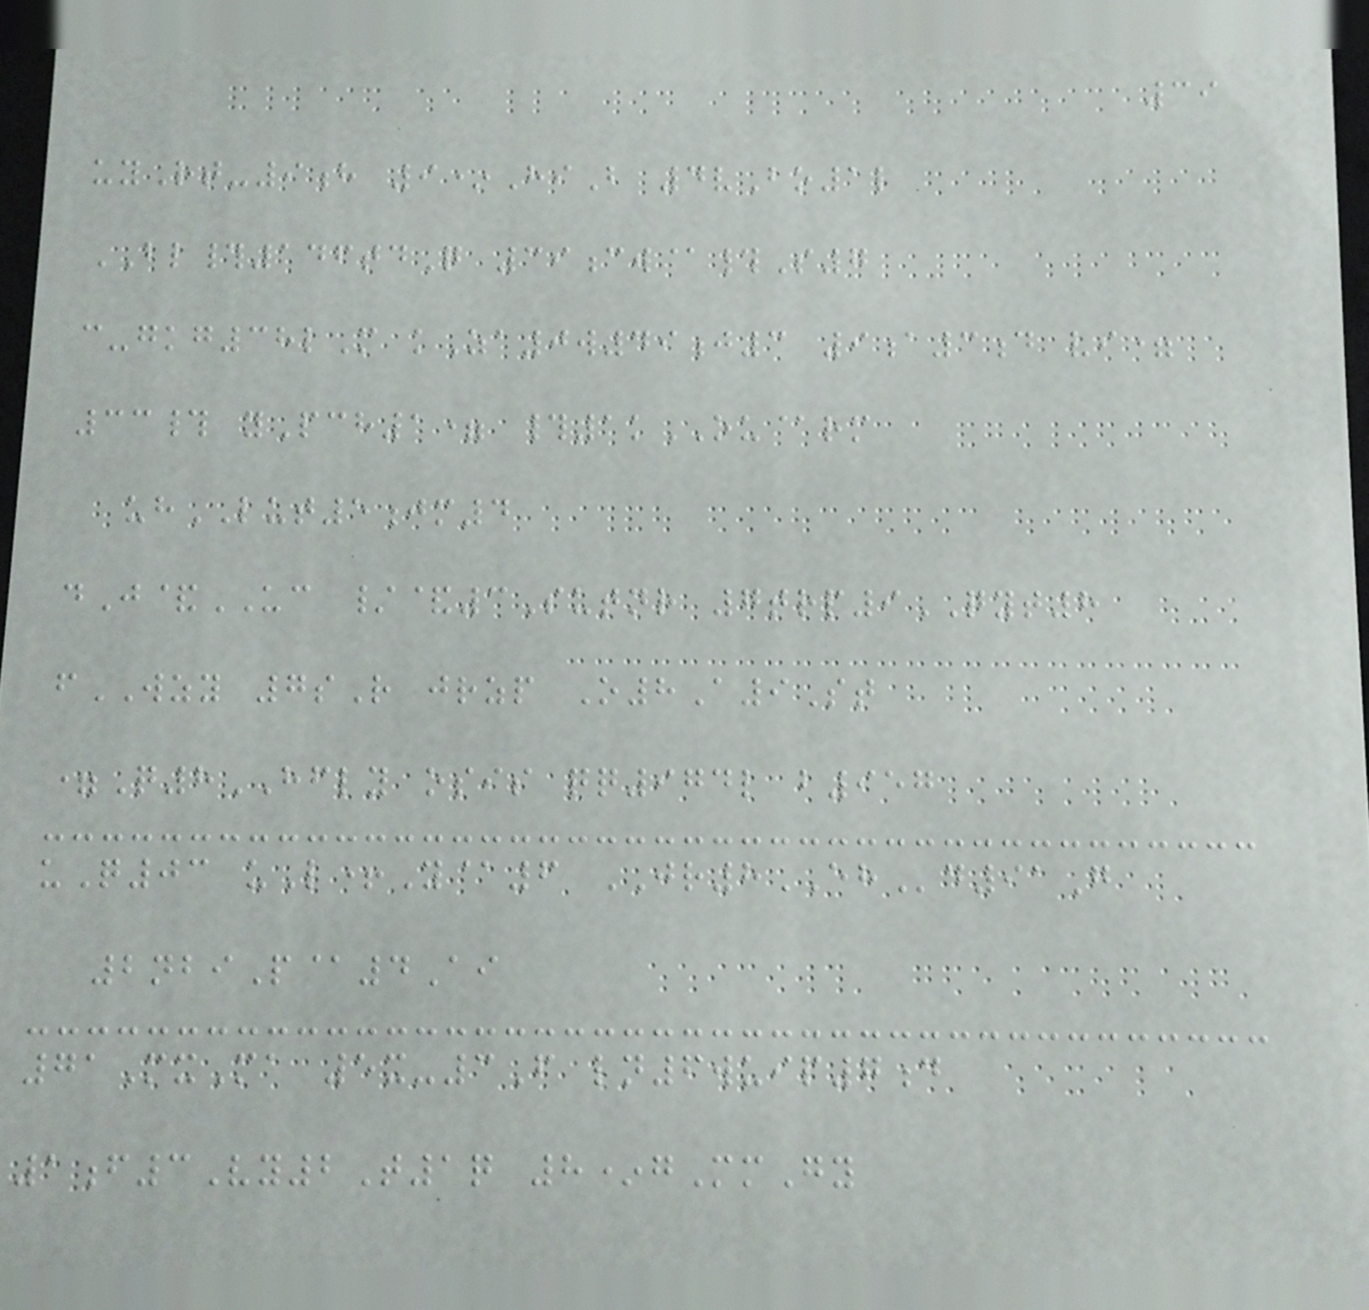39
uyRt-9h 9*HiB 4vBo1l
BL#146tdQ 39cw@#S7
c-gkg38lM kZa0w49j3 9a3d vi=
33# yPch1= #1kOU@rm
uhLUT5jm4
dJ&UC /&3Sutnr 7trp9QYT8
fWZY 7sR jrzp O8A9St
=Q8HFLY osis qq974l b957
uQ03 uL+Y@6 JR8EHd91G
2nbiP@4Ai
71MxMa 5x-3F ln6wuip7d
1f3Vy2T1q 8*gMmGy
